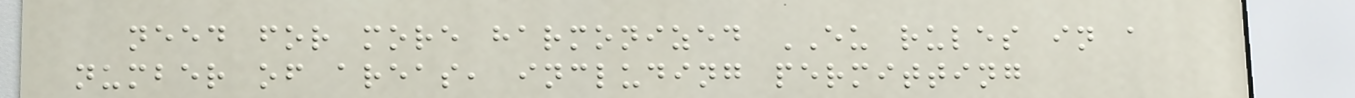need for more harmonized EU rules in a
number of areas, including permitting
